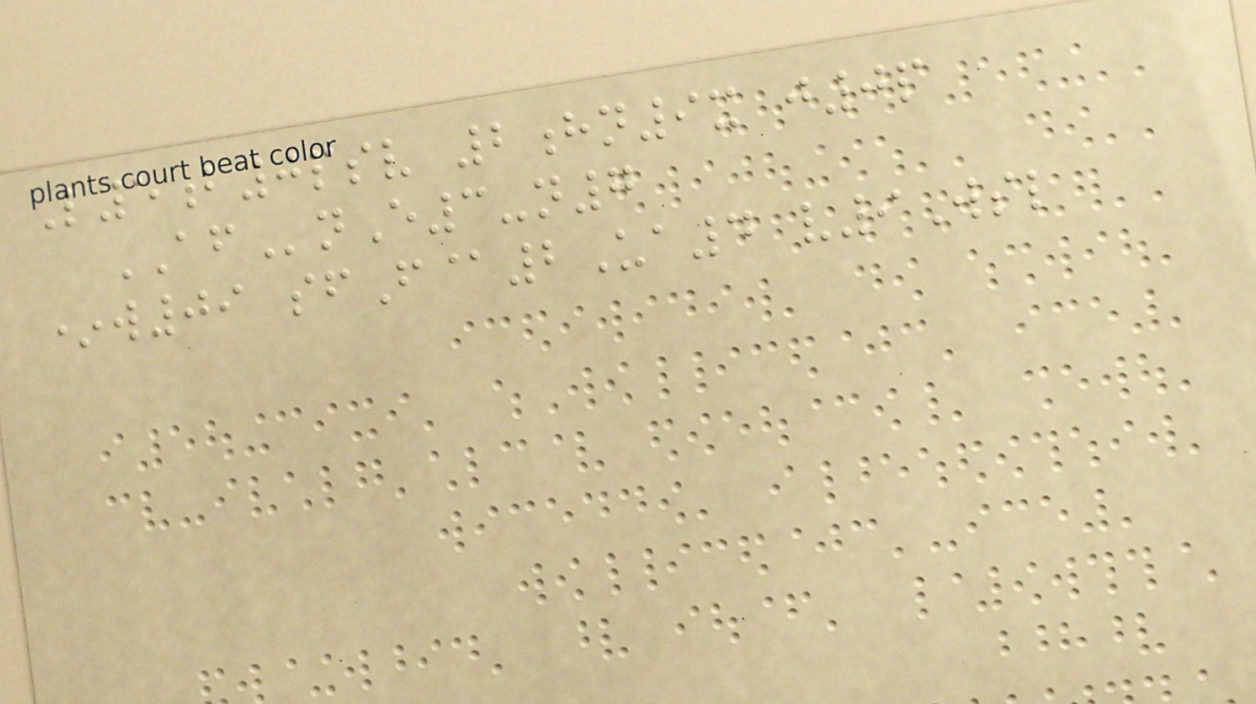L5b0psv 2hn9x j0p
AFnE3-n7
*w09 sfF@2Ua4 v9Wsl
